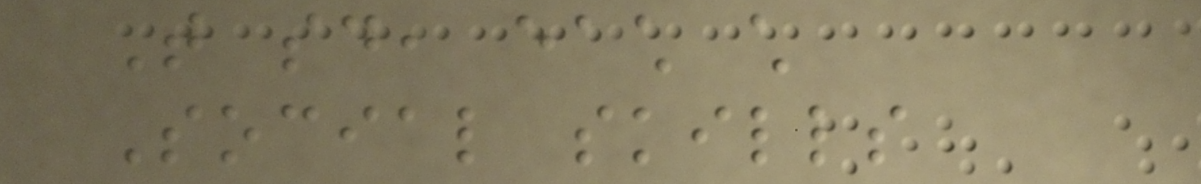That said, each child
Social skills
